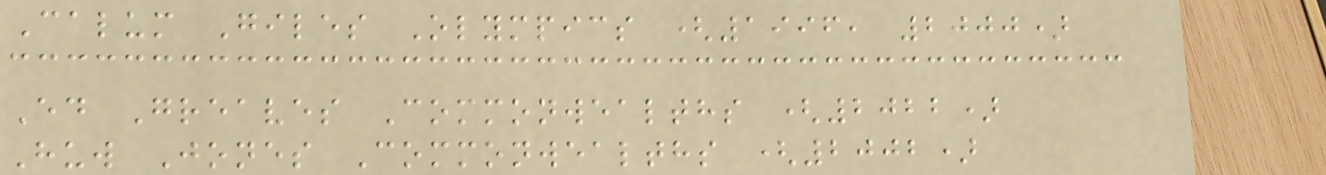Calum Giles Olympics (1996, 2000)
Ed Greaves Commonwealths (2022)
Huw Jones Commonwealths (2002)
